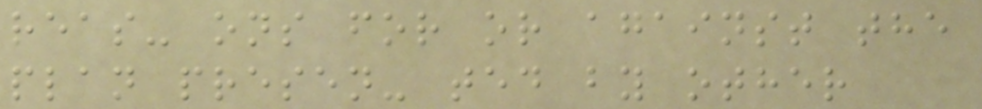reas- ons for or against the
plan presen- ted by other
